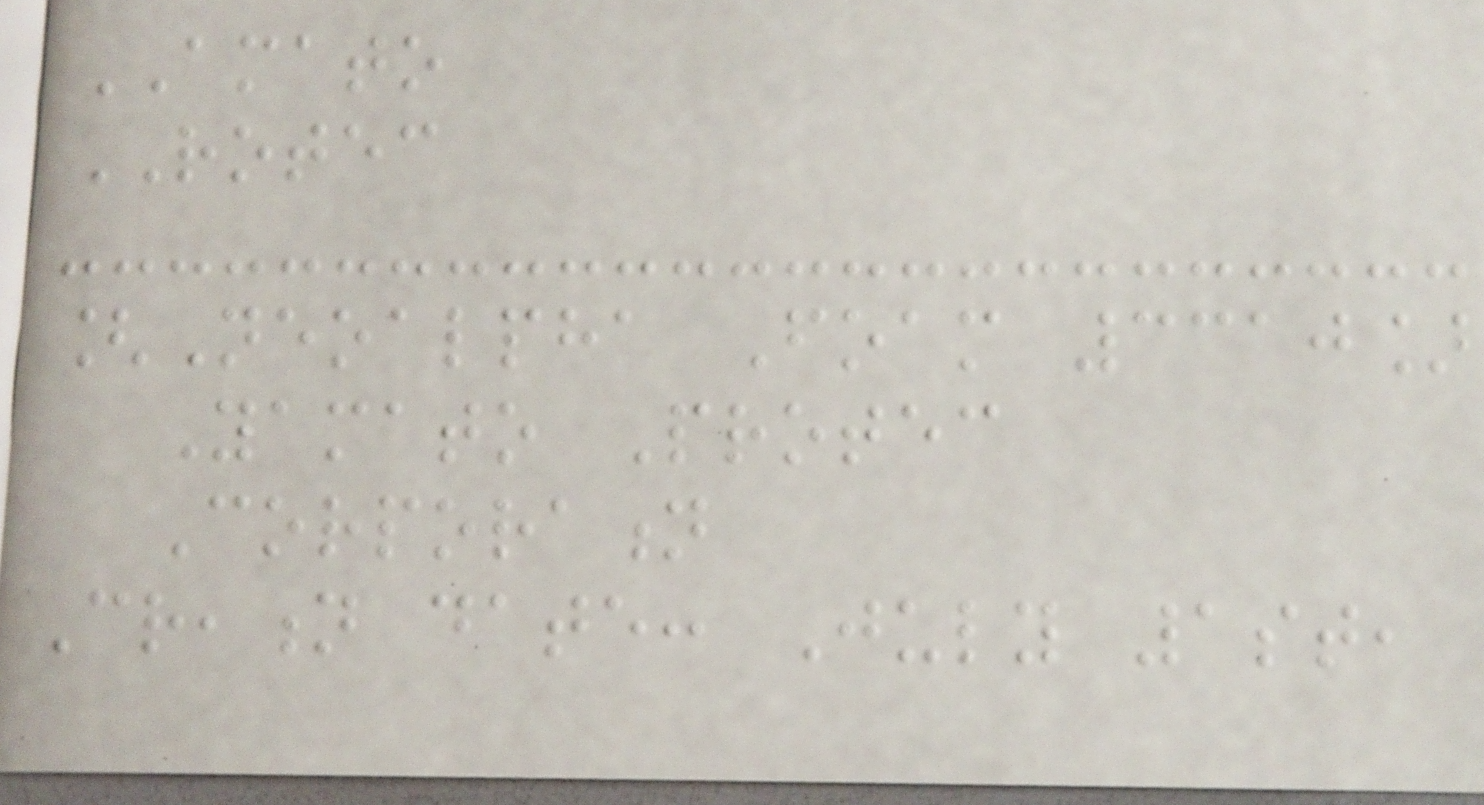AMATO
ROTEC
[Neoalpha Foam 3310]
Yamato Protec
Corporation
Creation date: July 1st,
